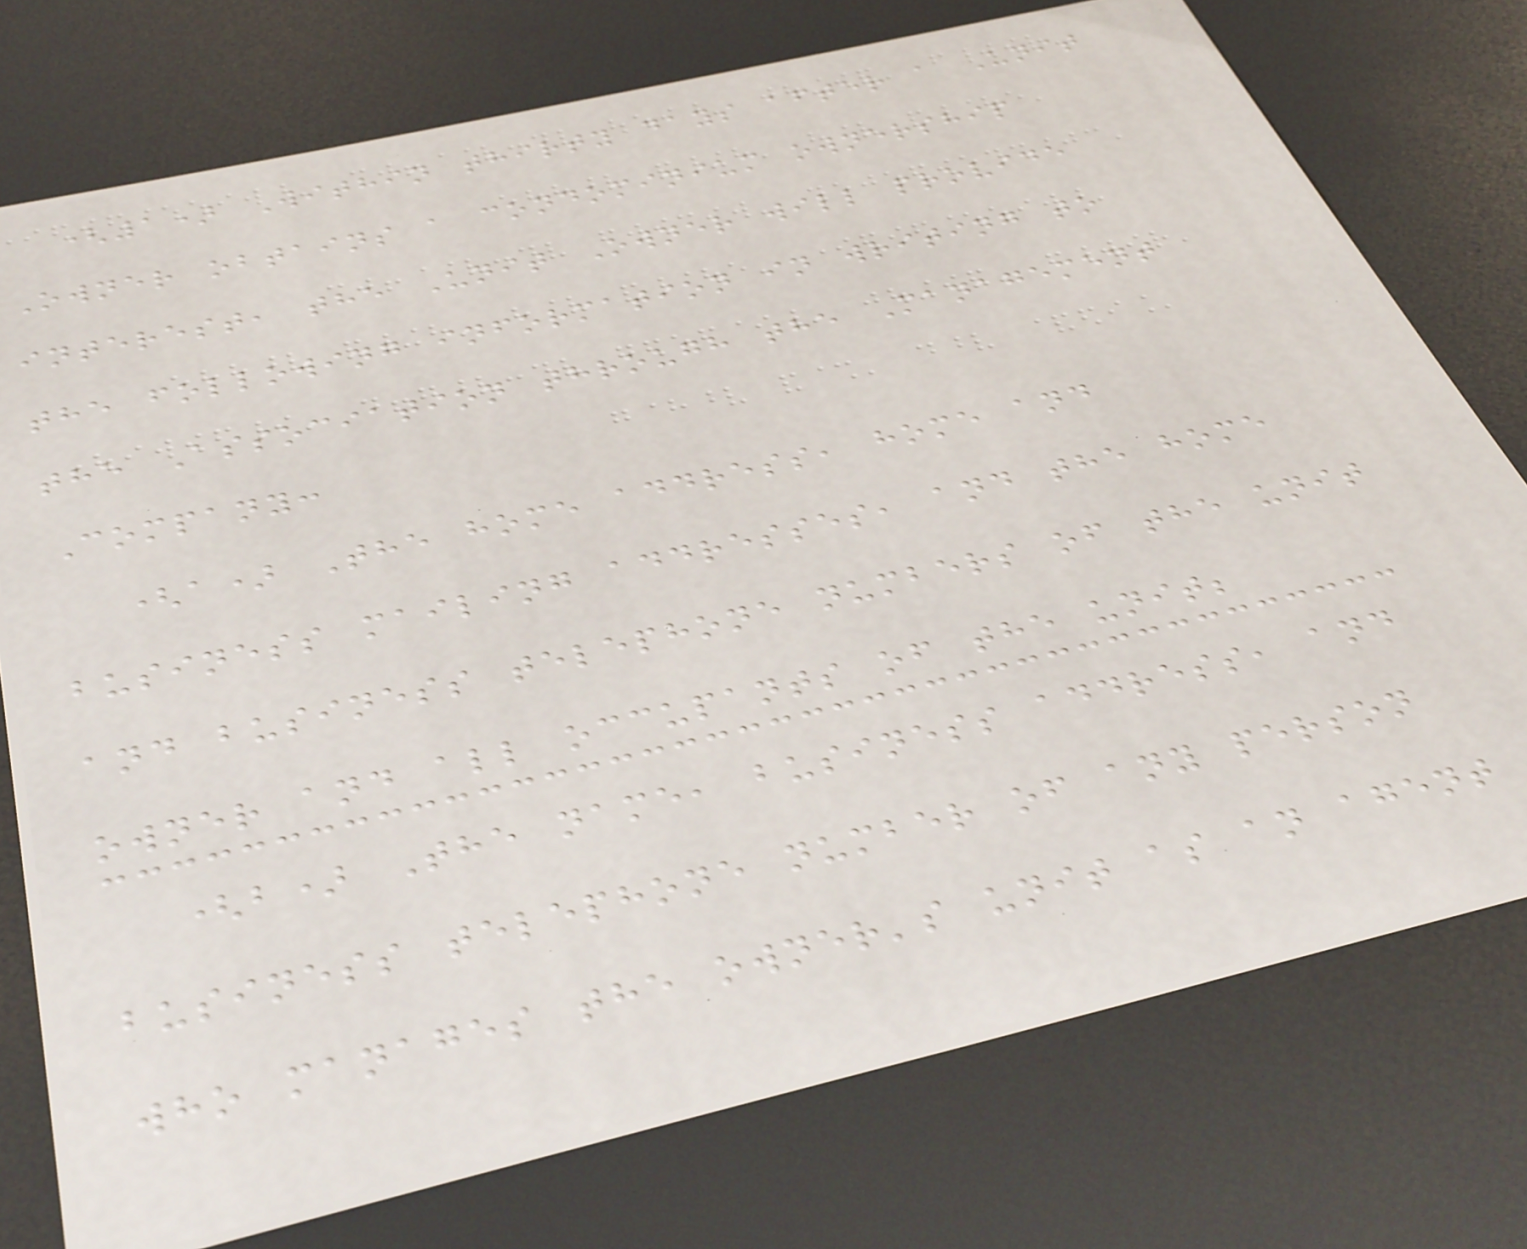(1) Within thirty days after a Unit
Owner obtains a condominium ownership
interest, the Unit Owner will provide
the following information in writing to
the Association through the Management
Company:
(a) The home address, home and
business mailing addresses, and the home
and business telephone numbers of the unit
owner and all occupants of the unit;
(b) The name, business address, and
business telephone number of any person
who manages the owner's unit as an agent
